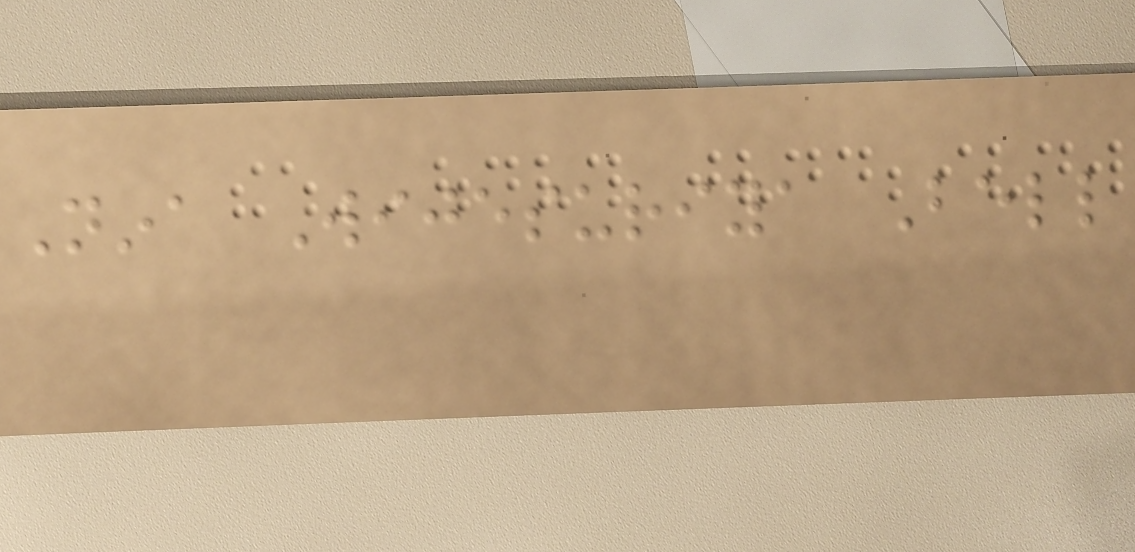Nina Wijesuriya Bell
